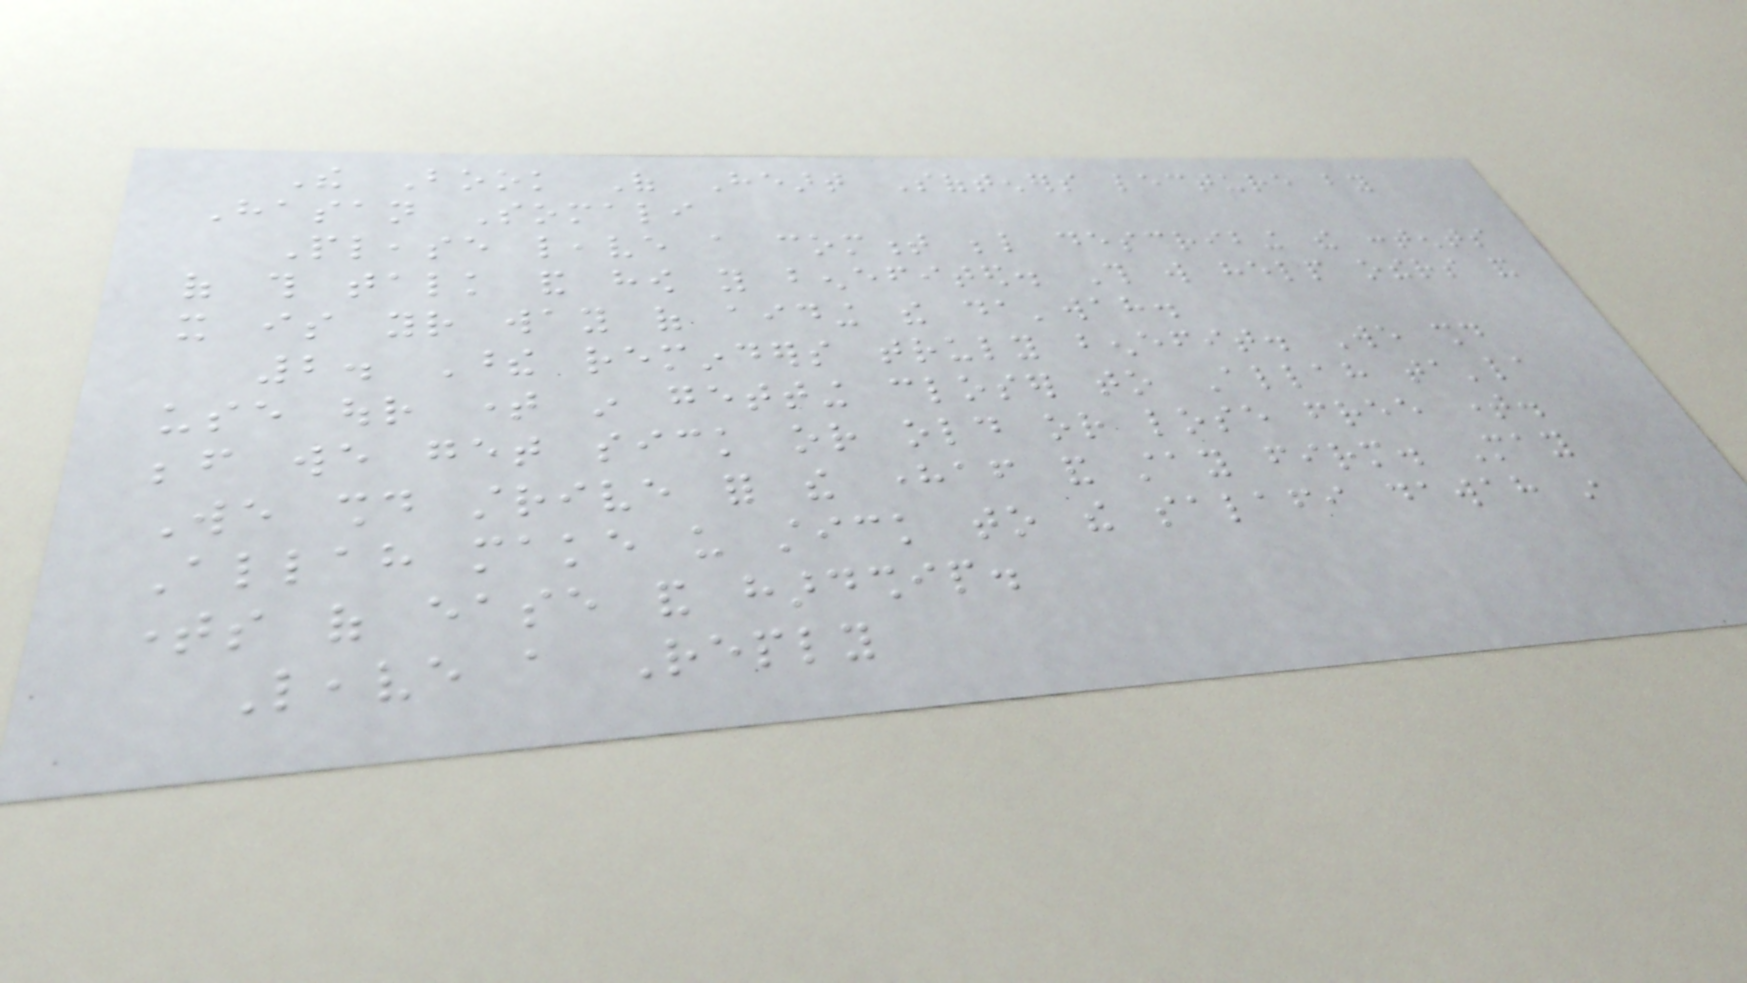The Book Of Heart Softeners lecture by
Hasan Somali
Please leave a comment below describing the contents
of this talk and how you benefited. This will help others and
it is your way of aiding the da'wah.
2. These reminders truly benefit. We should
use our time in getting closer to Allah ta'la
before we get sick or old or lose free time.
We should strive for the hereafter and stay firm. May
Allah make us stick to the salafi dawah in
times of ease and hardship.
Leave a Reply
